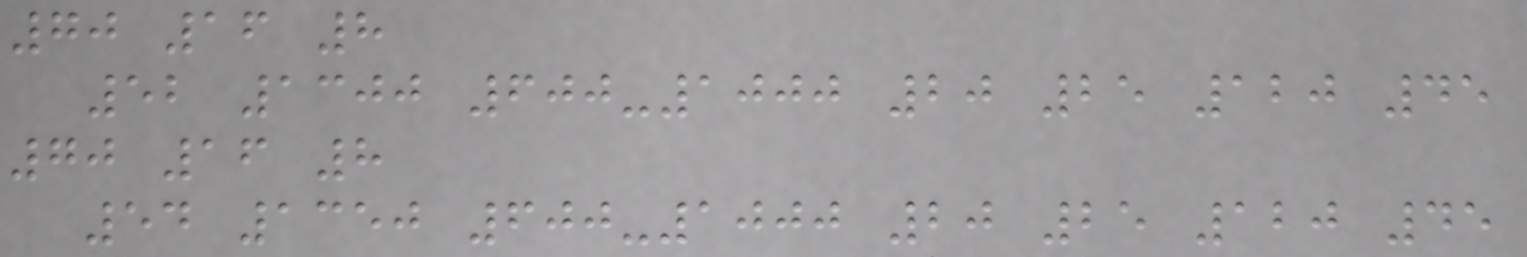70 16 8
52 1300 600-1000 20 25 120 45
70 16 8
54 1350 600-1000 20 25 120 45
